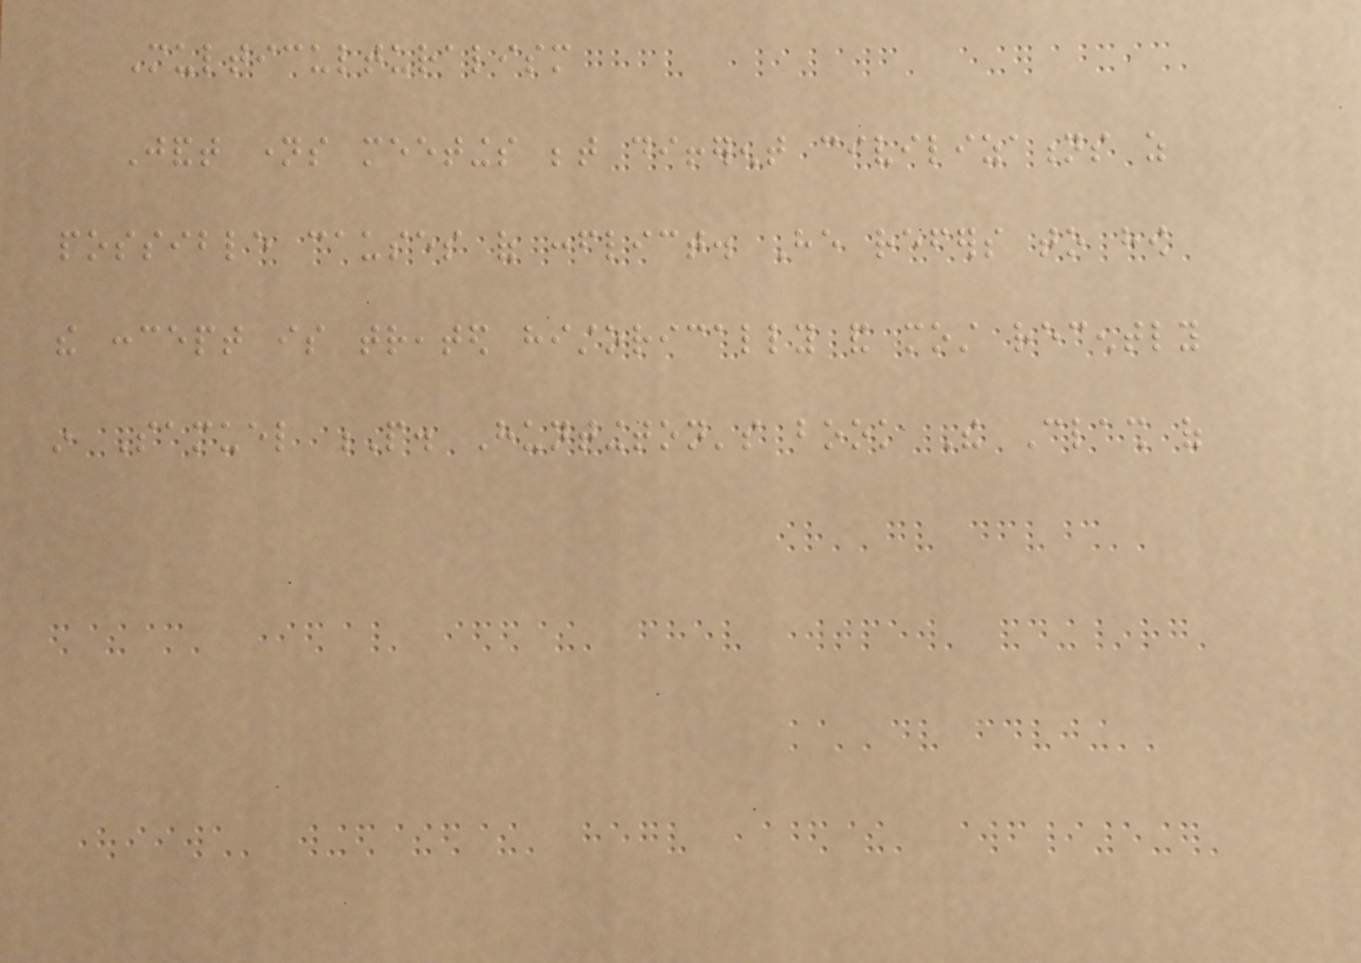Multiculturalism
Jandt names meetings between different civilizations as
possible causes of conflict. He refers to how
the concept is treated historically and most recently
in Samuel P. Huntington's book The Clash of
